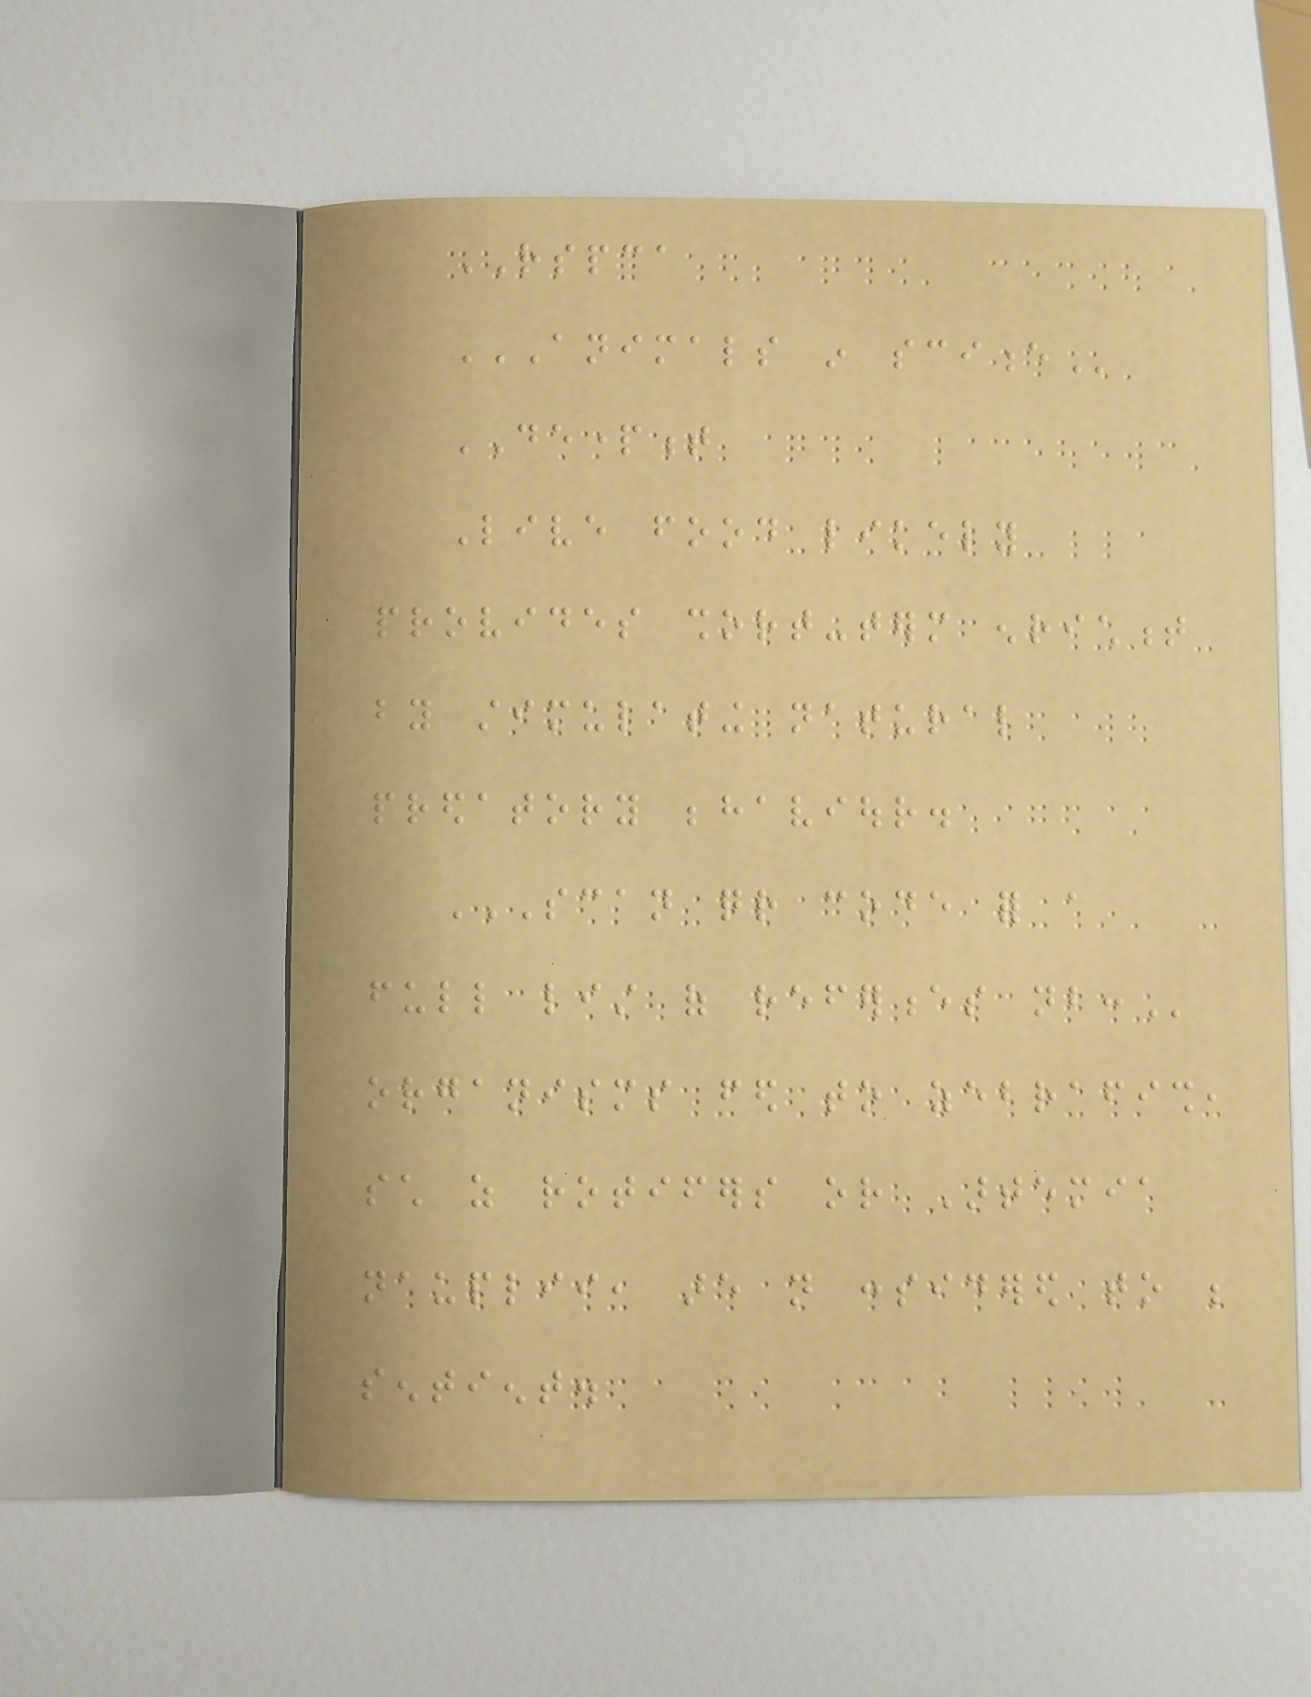RSPCA
ANIMALS IN SCIENCE
DEPARTMENT
Live food likely
provides short-term enrichment
by stimulating natural
predatory behaviour.
SCAN QR CODE FOR A
FULL LIST OF REFERENCES NB:
organisms fed to zebrafish,
such as rotifers or Artemia
nauplii, are not considered to be
sentient.
